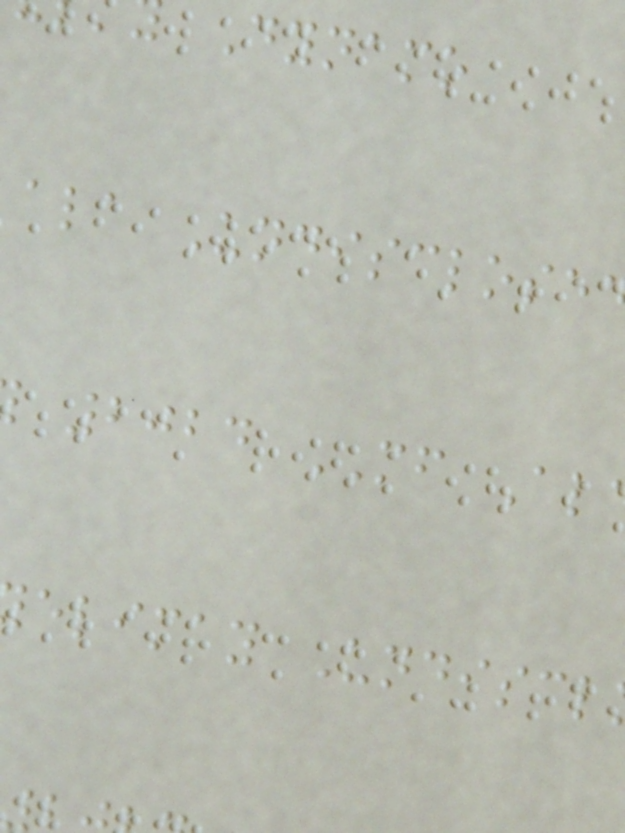Dynamo
ala Undisclose
2024 MF Al
elimay Undiscl
